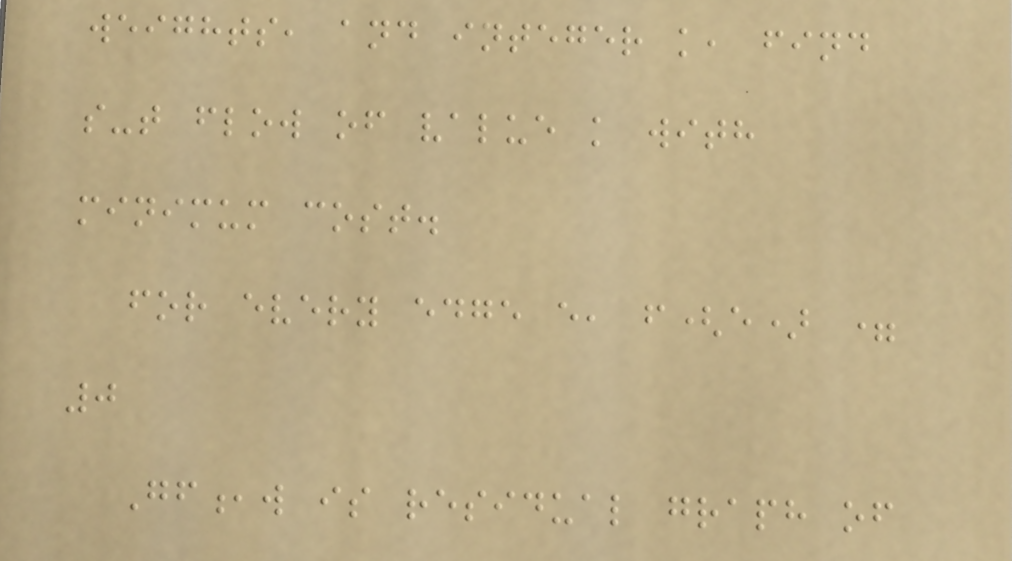weights, and integer k, find
s-t flow of value k with
minimum cost.
for every edge e, f(e) =
0
Gf,w is residual graph of
